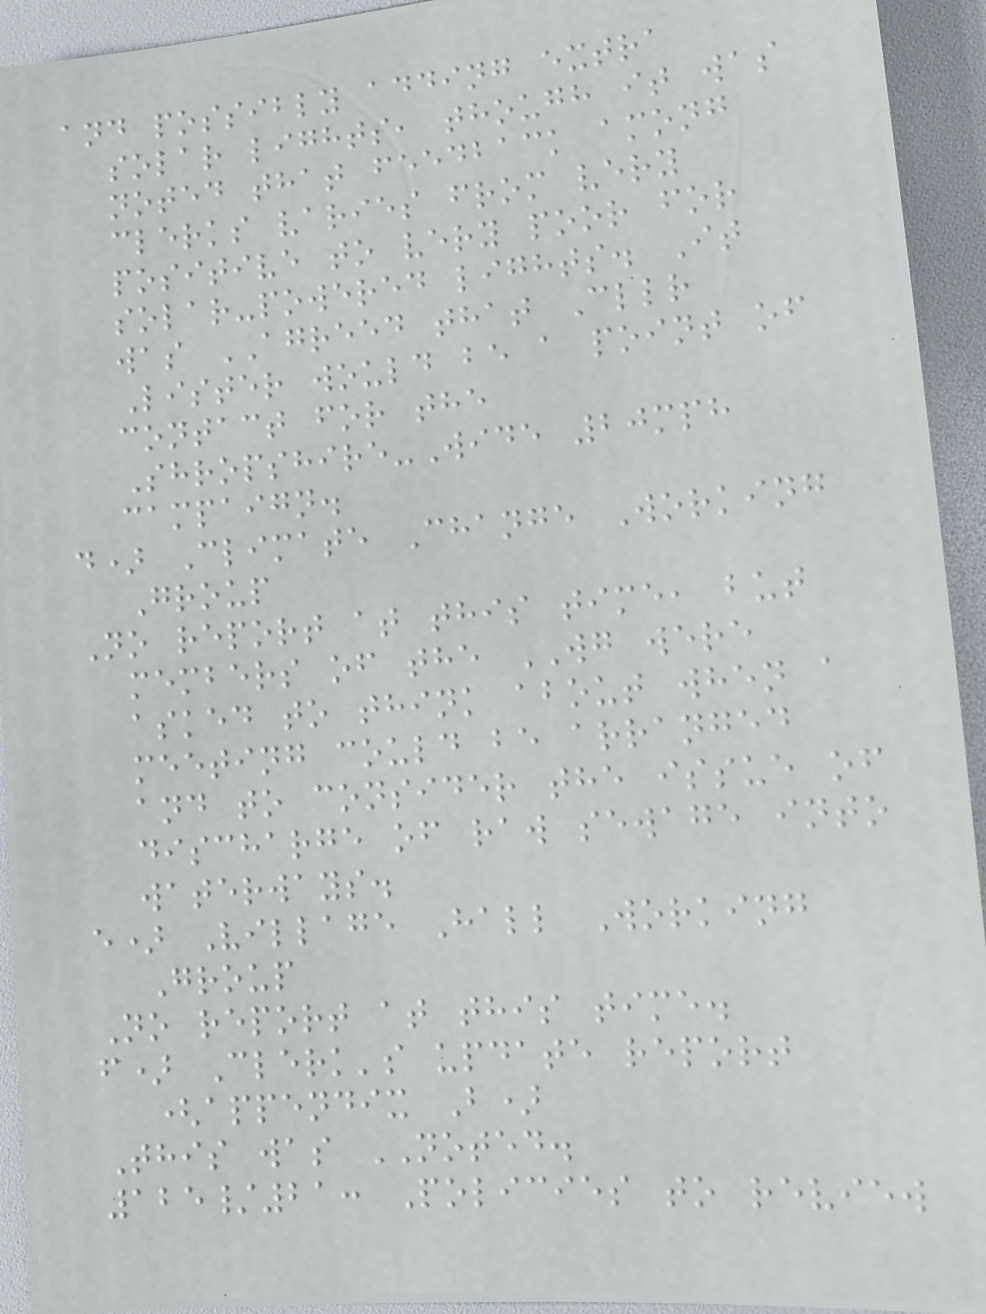and possibly adding extra
solar lights, though it was
noted that feedback among
clerks varies from very
positive to very poor for
solar-powered lights. It
was AGREED that Cllr
Lister would be a point of
contact for the
Shropshire-Wide 20mph
campaign.
d) Climate Change Working
Group
No report at this time, but
members of the WG were
asked to think about when a
meeting could be arranged
and to consider the issue of
discharge of raw sewage into
waterways.
e) Village Hall Working
Group
No report at this time.
f) Clerk's update report
(appendix B)
This was NOTED.
125/21: Policies to review
